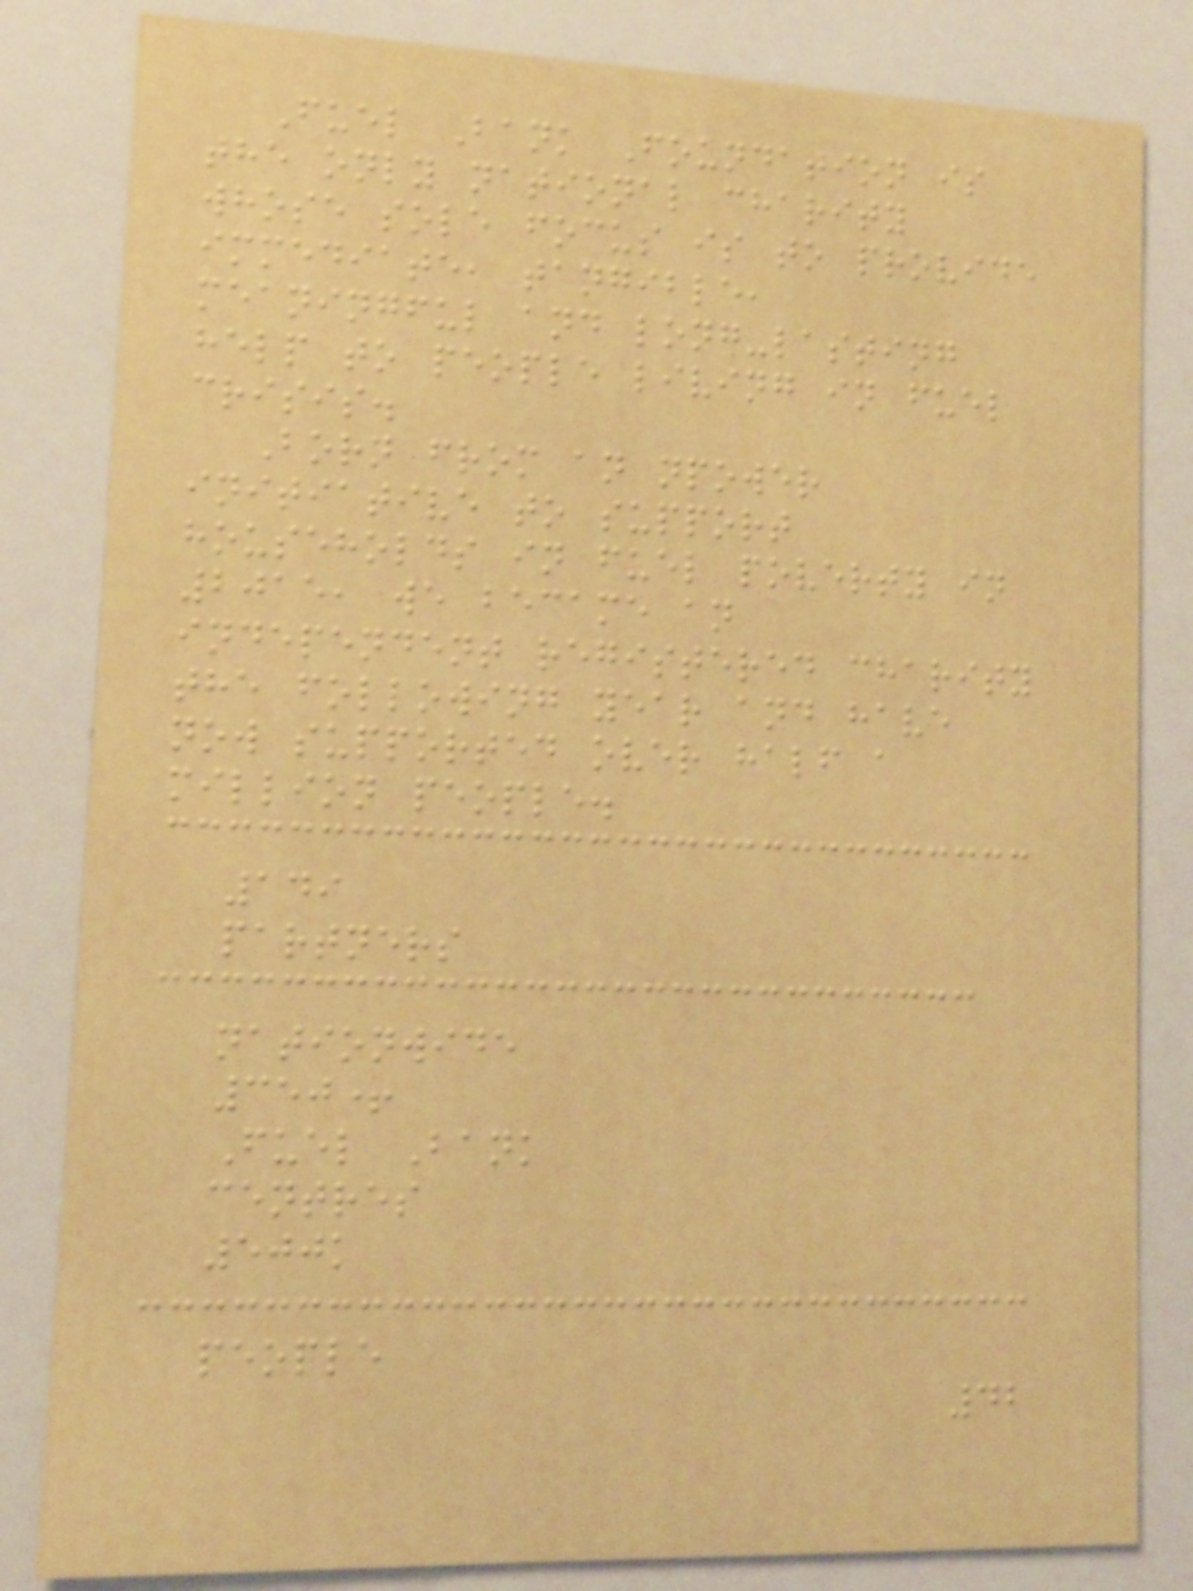Fuel Bank Foundation is
the only national charity
whose sole focus is to provide
immediate, tangible,
meaningful and long-lasting
help to people living in fuel
crisis.
Born from an npower
initiative to support
households in fuel poverty in
2015, we became an
independent registered charity
the following year and have
now supported over half a
million people.
149
partners
nationwide
350+
Fuel Bank
centres
500k
people
42
